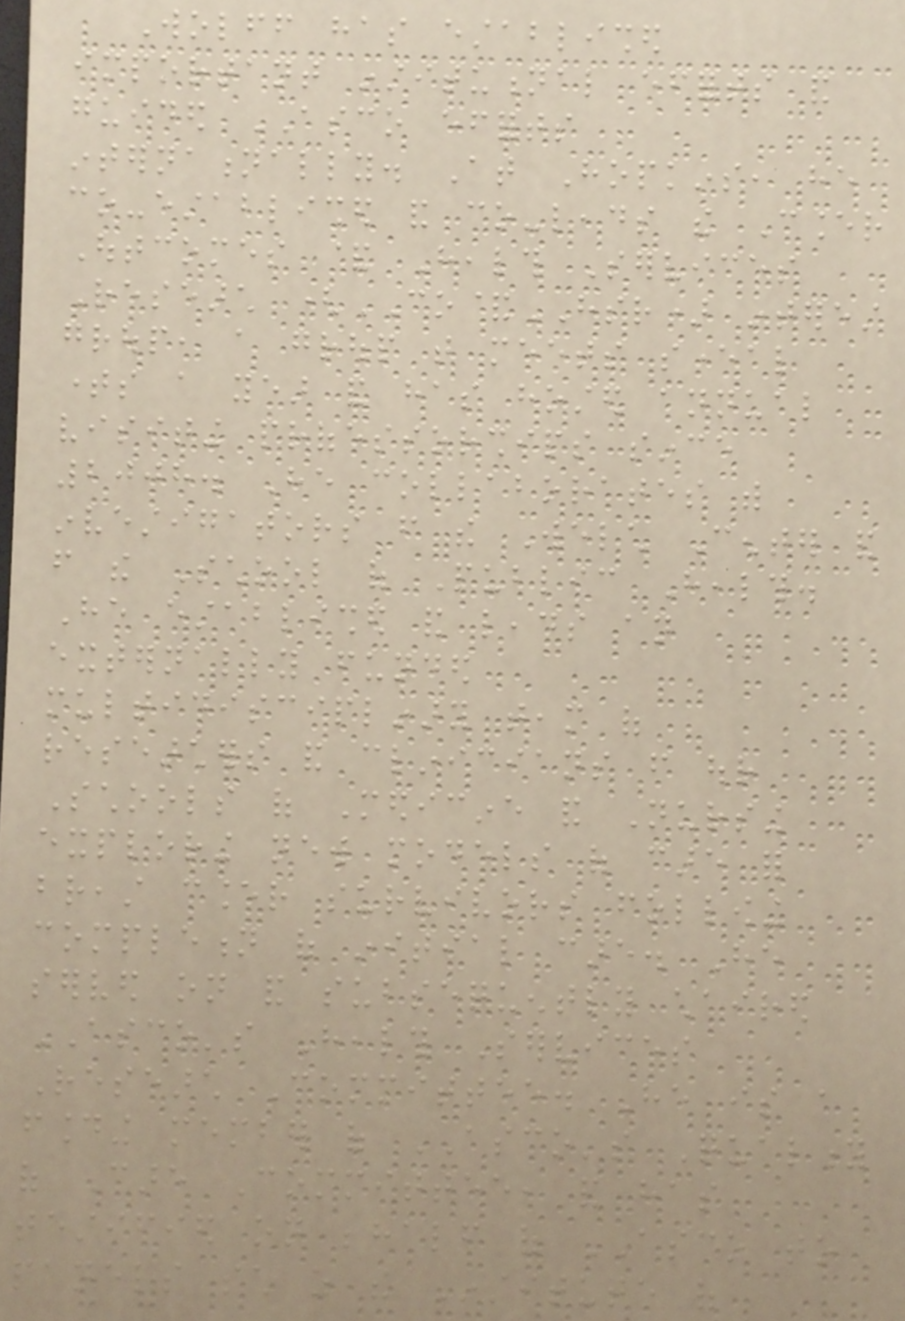Wolff has established
important institutional efforts and
guided ASCO efforts
internationally. At Hopkins, he
co-established and co-leads the Cancer
Outcomes & Health Services
Research (CO&HSR) interest
group, a group that meets several
times a year and has hosted annual
visiting professorships since
2008. He collaborates with
investigators from the Welch Center and
from the School of Public Health.
He established and leads an
externally funded
multidisciplinary team of
researchers and clinicians from our
Schools of Medicine and Nursing
exploring new models of care for
breast cancer survivors following
completion of initial care. He
served on and subsequently chaired
ASCO's Health Services
Research Committee. He is a
founding member of ASCO's Quality
of Care Committee, and has
testified on behalf of ASCO to
panels such as the Institute of
